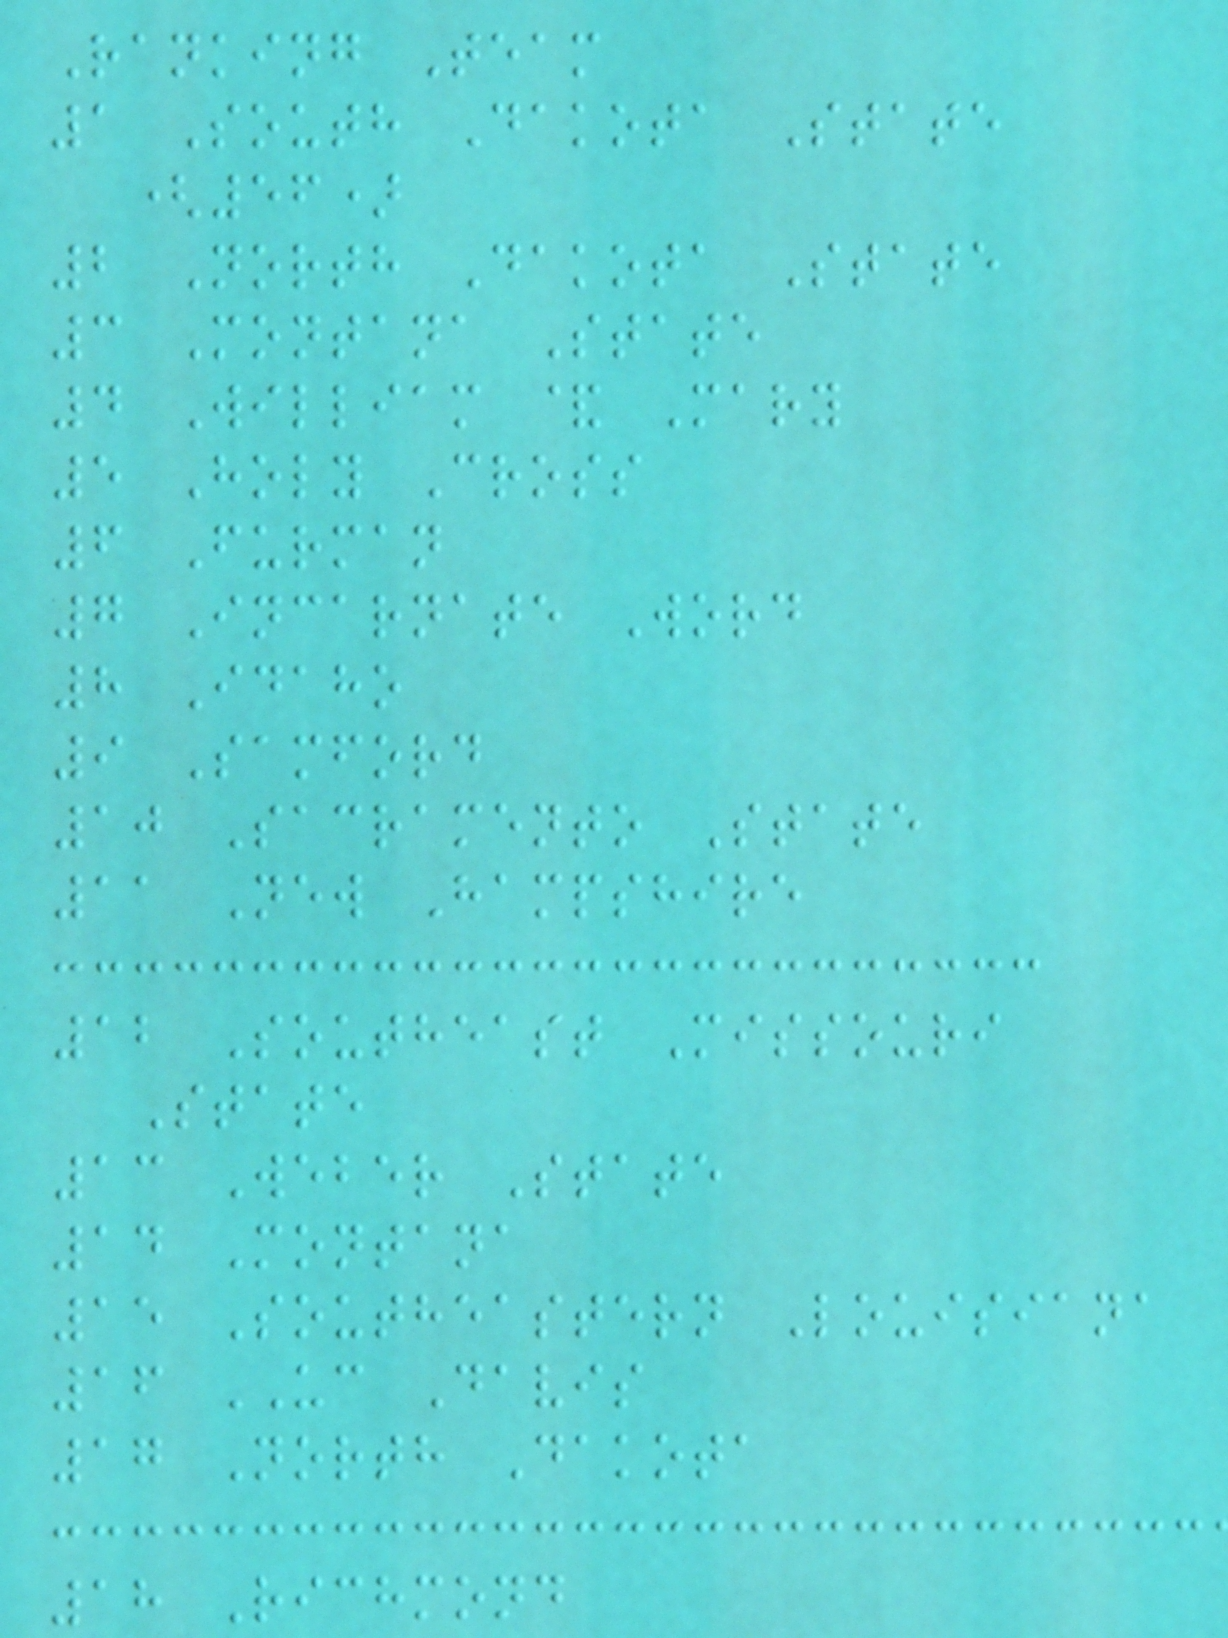Ranking Team
1 South Dakota State
(56)
2 North Dakota State
3 Montana State
4 William & Mary
5 Holy Cross
6 Furman
7 Incarnate Word
8 Idaho
9 Samford
10 Sacramento State
11 New Hampshire
12 Southeast Missouri
State
13 Weber State
14 Montana
15 Southeastern Louisiana
16 UC Davis
17 North Dakota
18 Richmond
